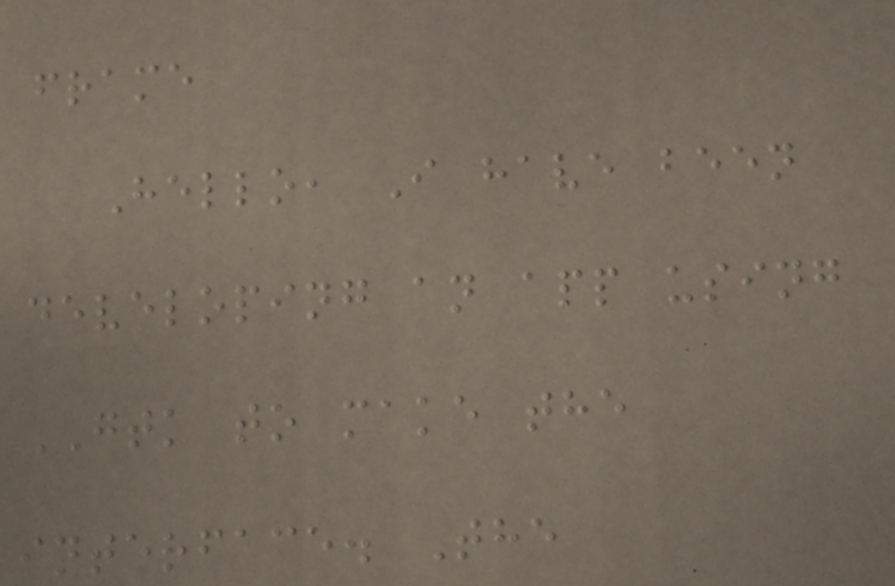frame
Hello, I have been
developing an app using
GTK to make the
interface. The
